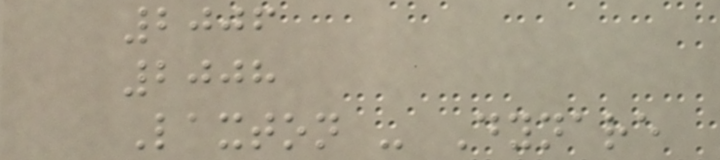2006
2008
Laxton - Dynare
